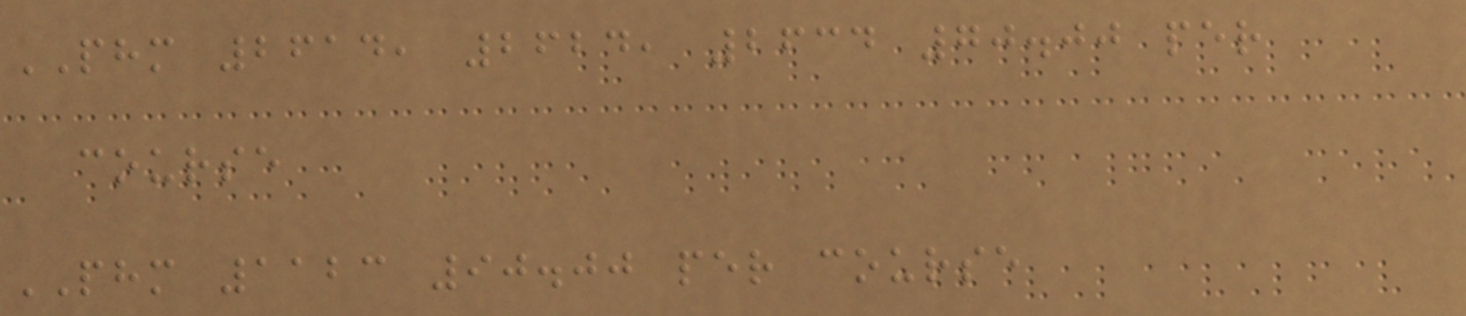PHM 2614, 2624, 2634 70.00 per
course
PHM 1123 90.00 per course
